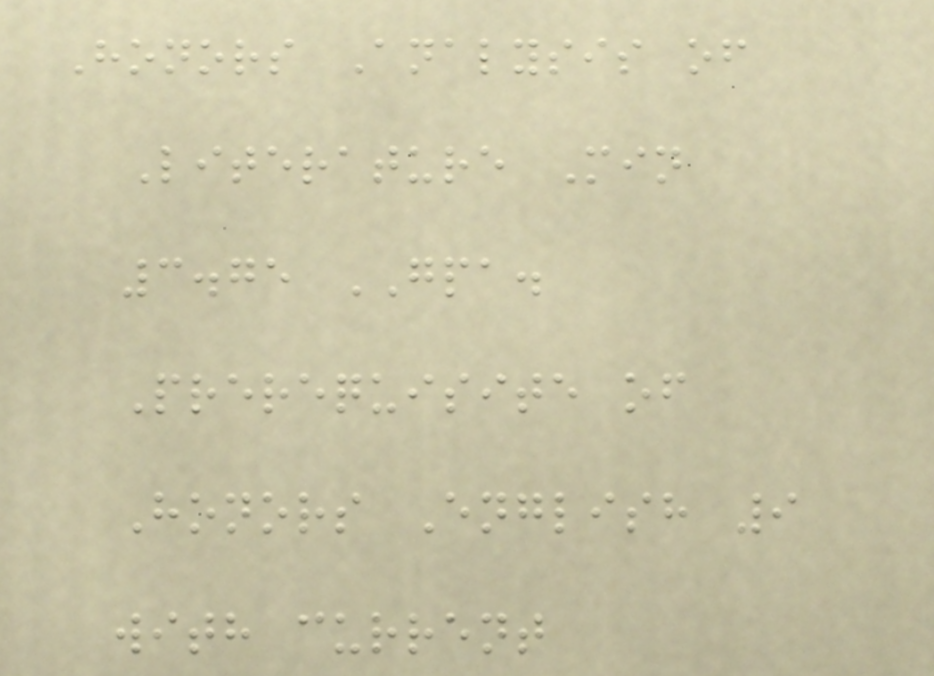Honors Analysis of
Literature Min
3.75 GPA.
Prerequisite of
Honors English 9
with current
